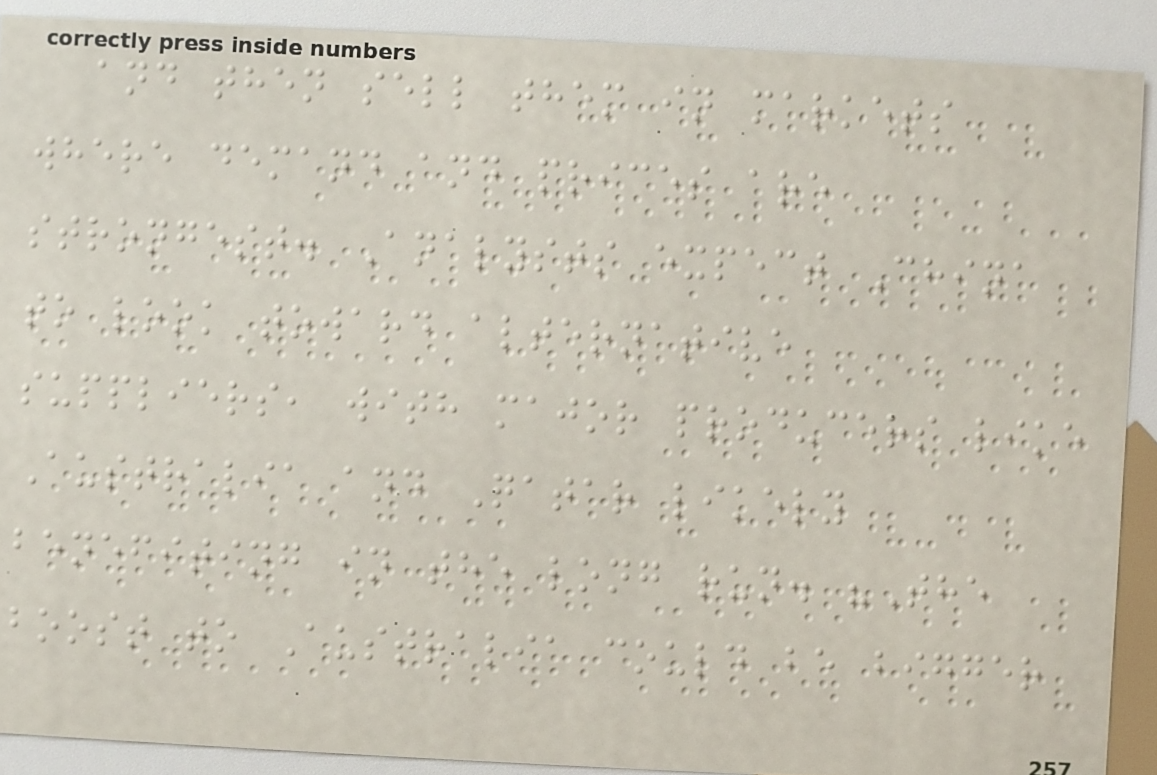and then sell them in markets
where demand and prices are
strongest. Analysts expect China
to look toward alternative
suppliers, with major producers like
Australia and Qatar likely
benefiting in the long run. "The
boost to Australia could be bigger
